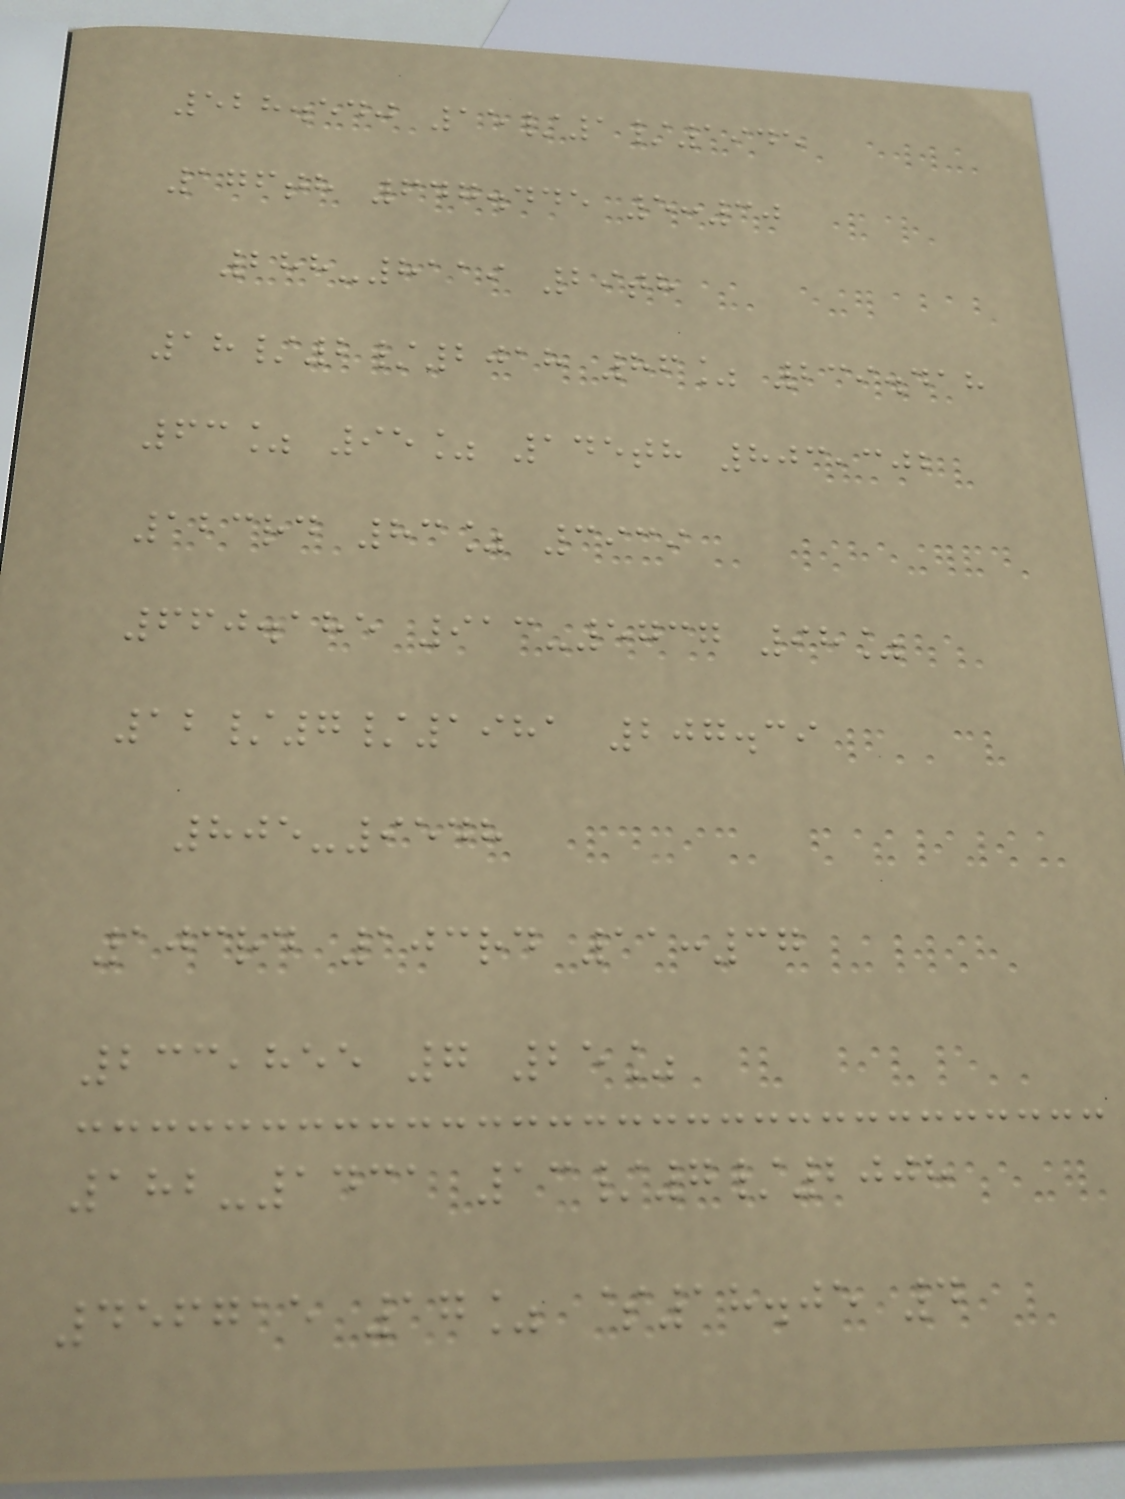528.540 15/1/1945
176th 647.445 5:30
288-8119 29th
18/2/2018 86% 239.418
63% 95% 145th 803,302
123rd 83% 3939
660.185 913-5737 98%
12/7/1981 207.39
805-9548
103rd 103rd 11:37
233,855 7 25%
182-1431 13/7/2008
456715 17% $18.05 4
